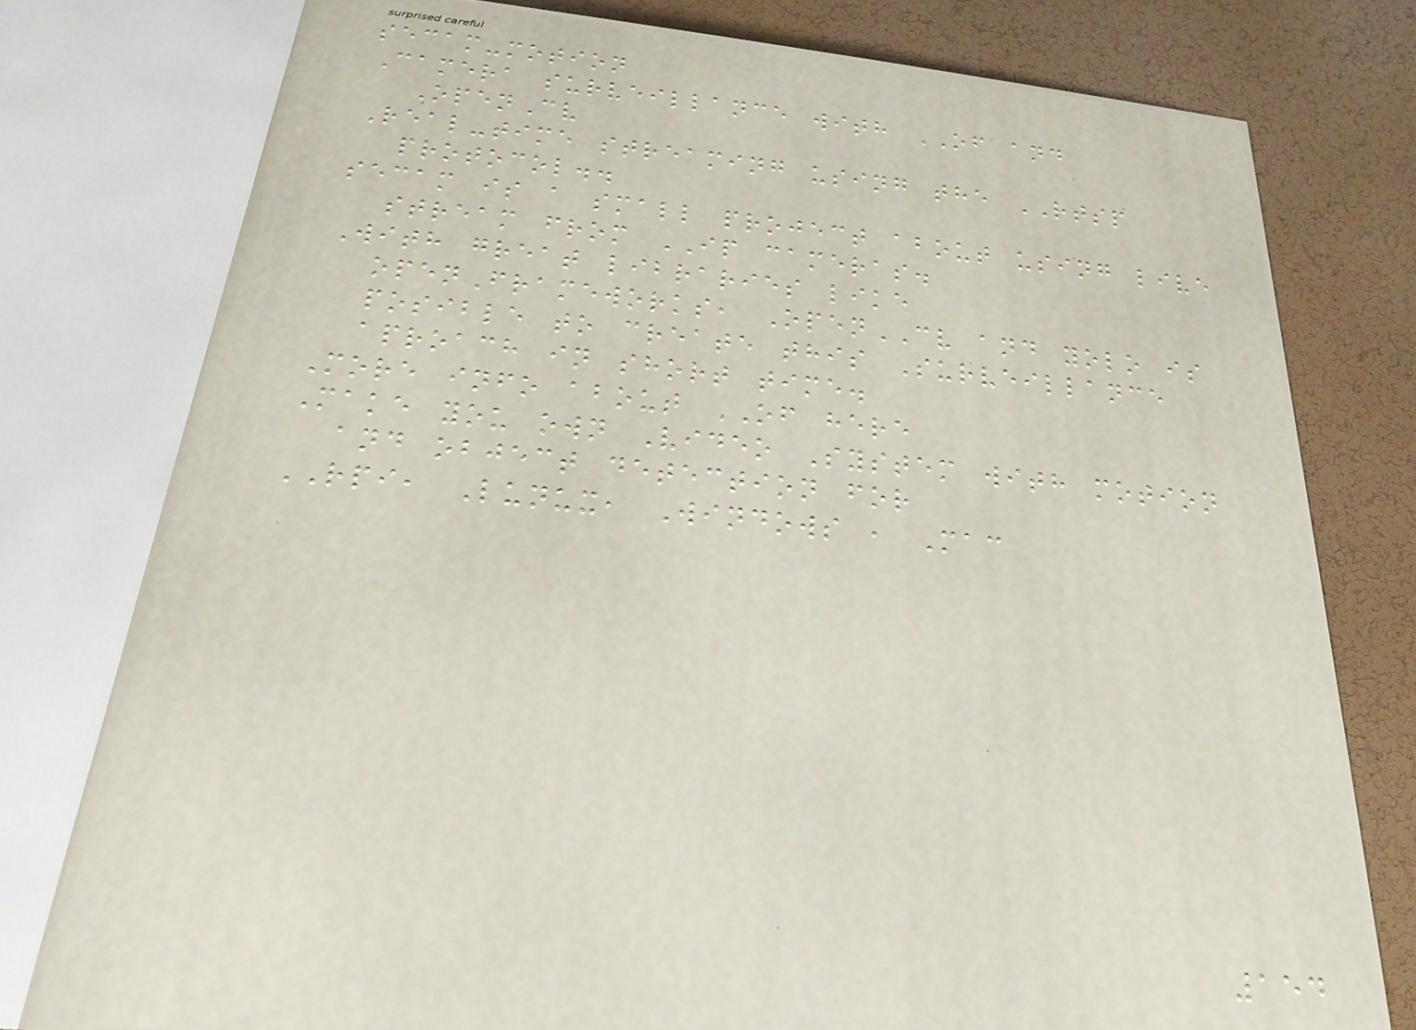secam-motion
Camera surveillance with OF and
OpenCv
Real-time streaming using the RTSP
protocol..
secam is a small project about using live
stream from IP cameras.
With great libraries like
openFrameworks, OpenCV and yolo is
posible to create this Surveillance
aproach in short time.
More info about OF here
Make you own Video System with motion
and object detection for
RPI, Lunux, Windows , Mac
154
